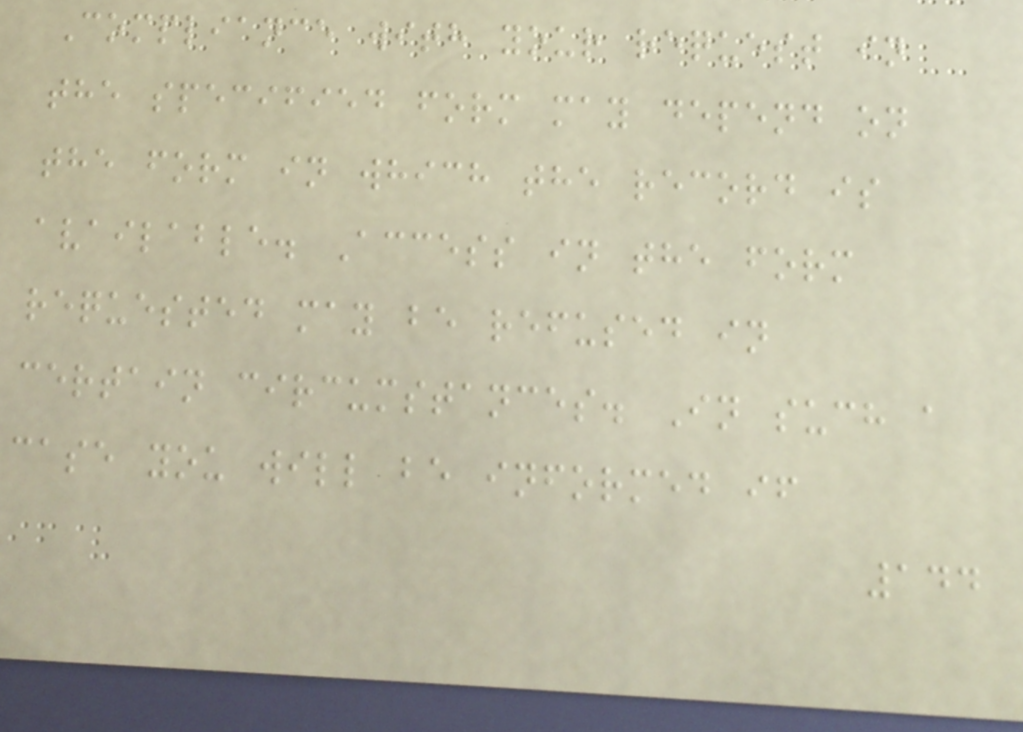Compliance with your request in
the specified form may depend on
the form in which the record is
available. Access in the form
requested may be refused in
certain circumstances. In such a
case you will be informed if
144
